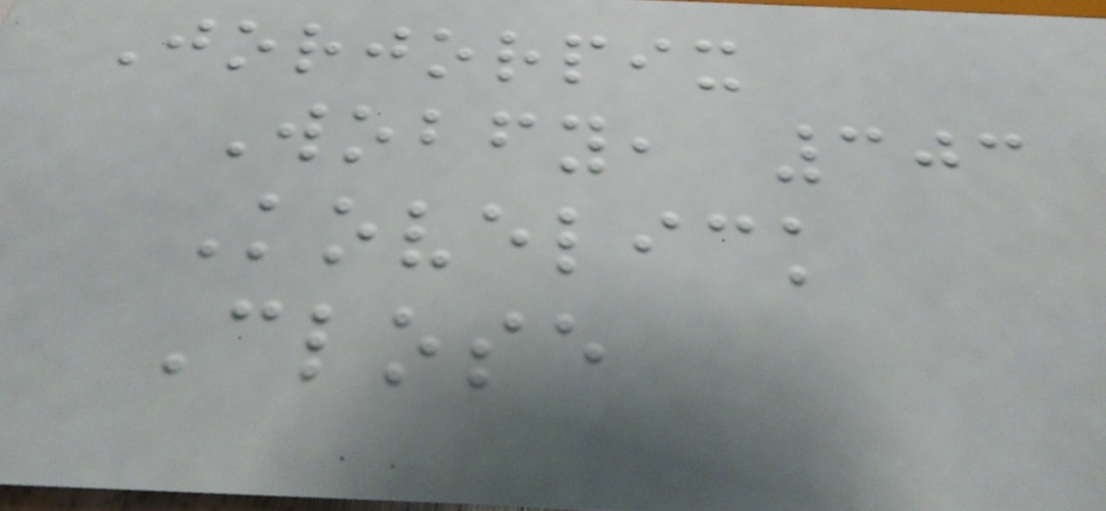Jorjorpix
Wobfy, 303
Kovelick
Close
